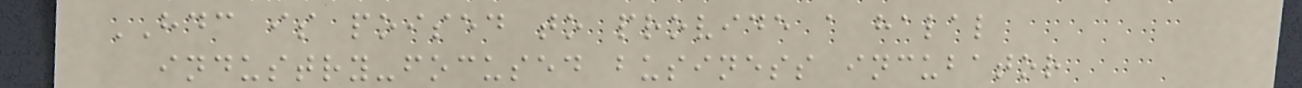HDC is poised to provide a halal
industry-focused business incubator
